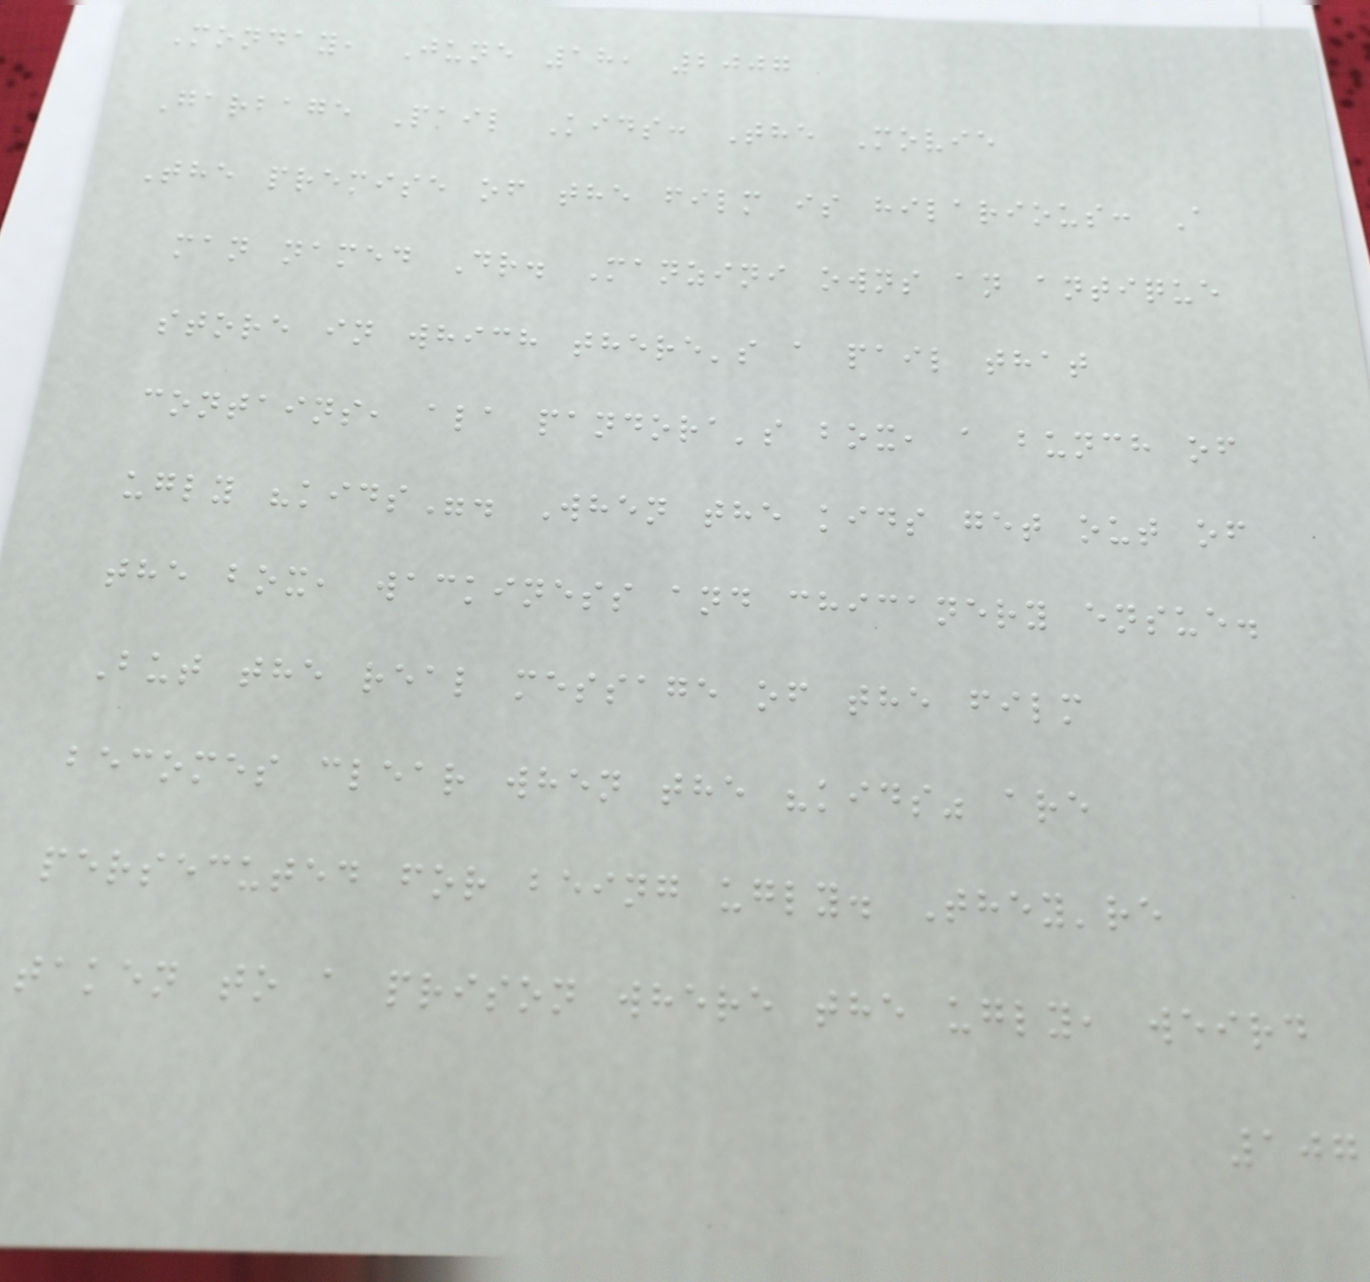Monday, June 18, 2007
Garbage Pail Kids: The Movie
The premise of the film is hilarious: A
man named Dr. Manzini owns an antique
store in which there's a pail that
contains, ala pandora's box, a bunch of
ugly "kids". When the kids get out of
the box, wackiness and chicanery ensue.
But the real message of the film
becomes clear when the "kids" are
persecuted for being ugly. They're
taken to a prison where the ugly, weird
107
